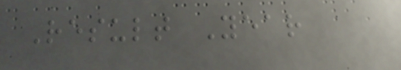Result Year
